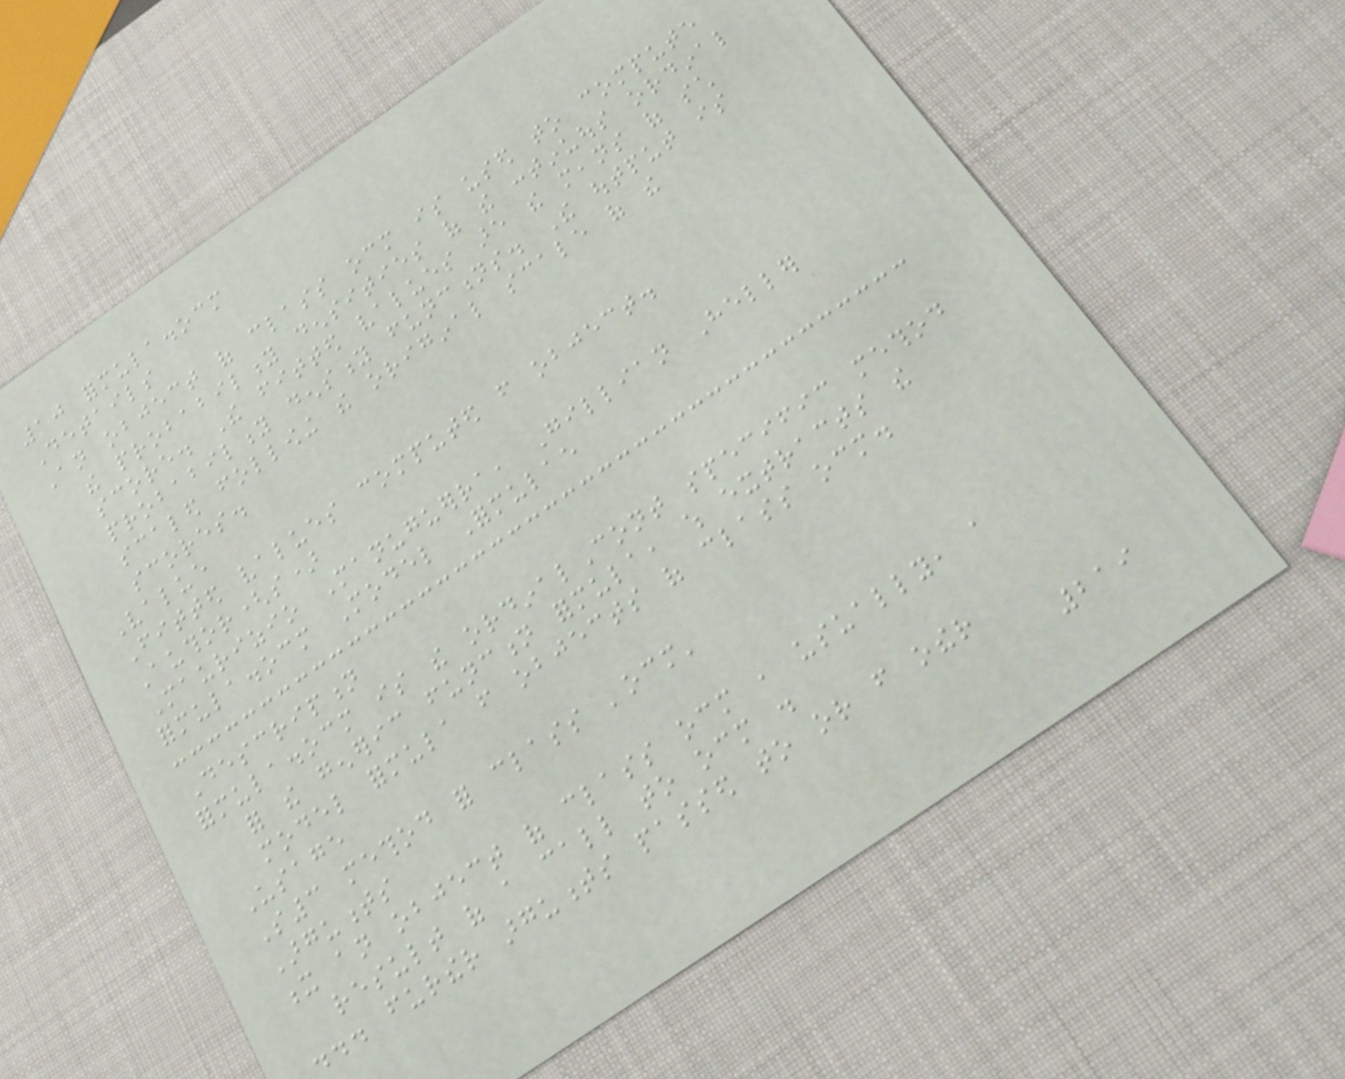10 formula.ocm
Details
An object of class ocm is used to compute
the probability densities of the continuous ordinal
score. The fitted values are the means of such
probability density functions. The output is
scaled following the original scale of the
scores.
Value
Fitted values computed from object.
Author(s)
Maurizio Manuguerra, Gillian Heller
formula.ocm Model Formulae
Description
formula.ocm is the ordinalCont specific method
for the generic function formula, which extracts the
model formula from objects of class ocm.
Usage
S3 method for class 'ocm'
Arguments
x an object of class ocm , usually, a
result of a call to ocm .
... further arguments passed to or from other
219
